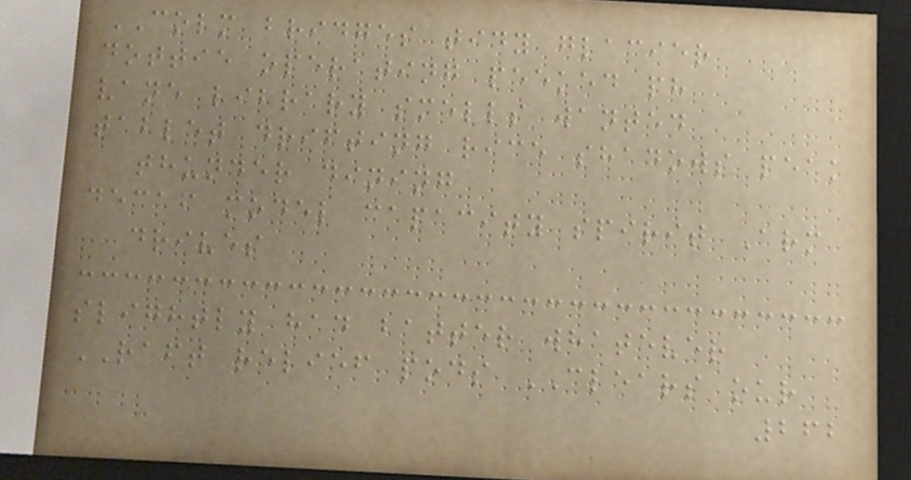COLM bridges tidy glacier
dottie operating peeked ph
vane library smells wanted
tablet drifting rice shadows peak
thunder dining
decaf model capacity spirit Arm
drives
slightly had batter whatever
RAFT relief pods CLEARS our
262
